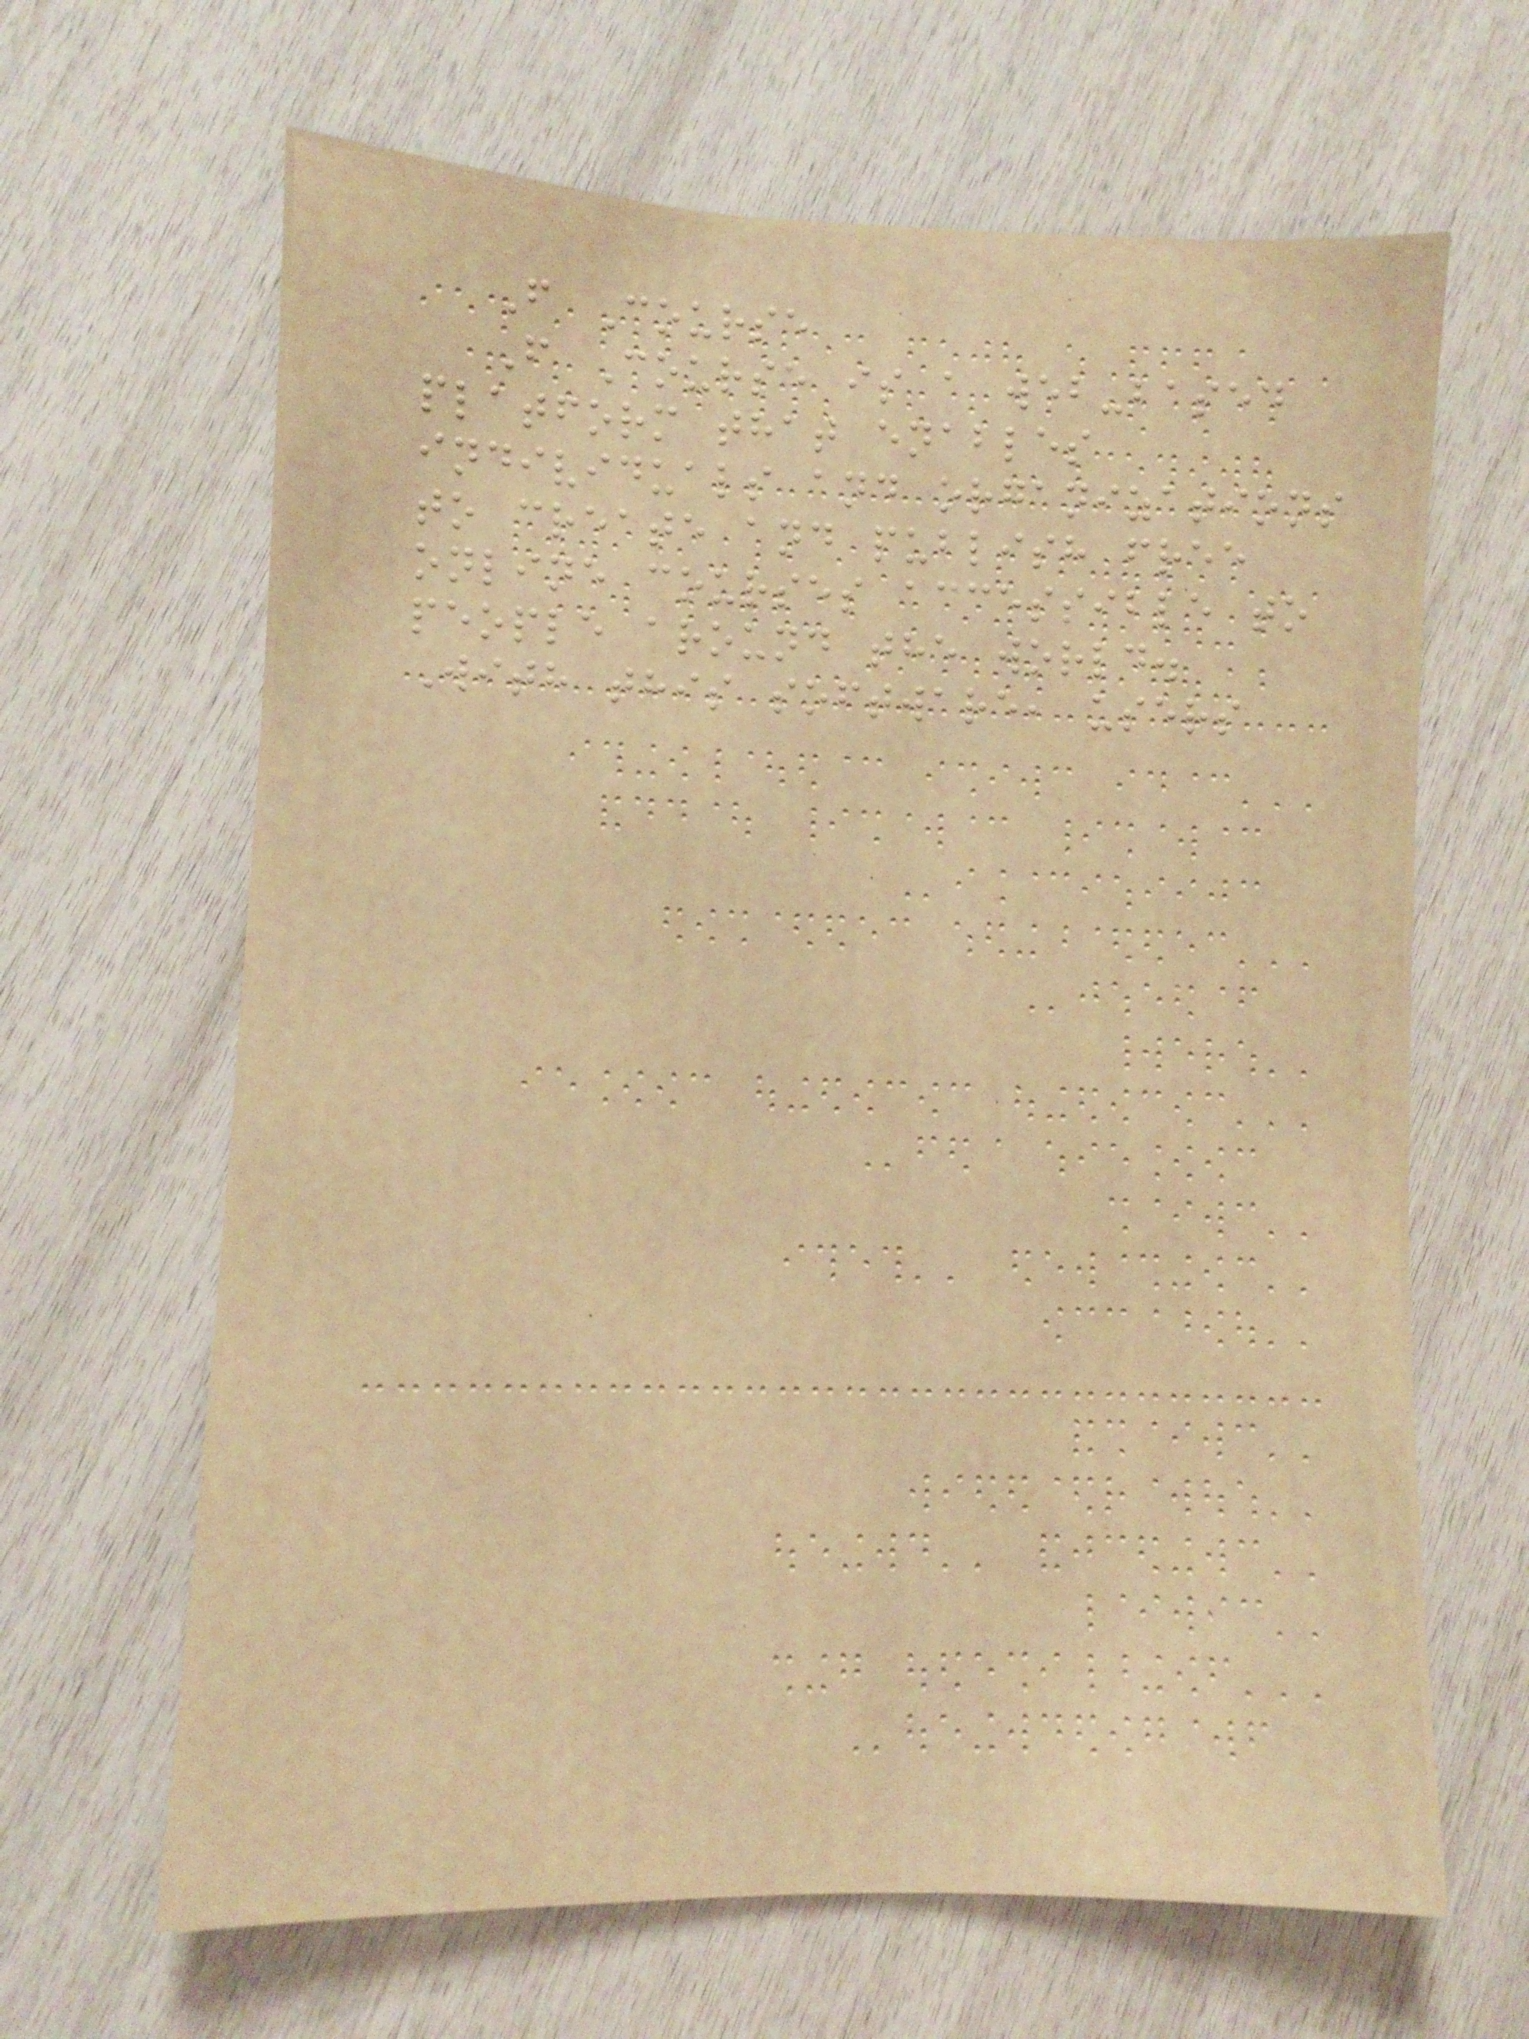F Course
F Course is a web-based
platform that enables
individuals and organizations
to create and publish free
online courses accessible to
people around the world.
With this software, users
